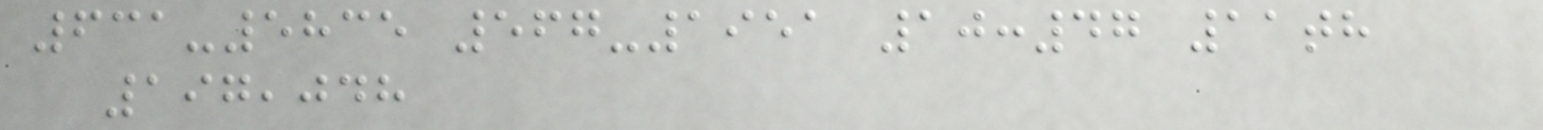631-5835 567-1951 10:47 11th
197,048
